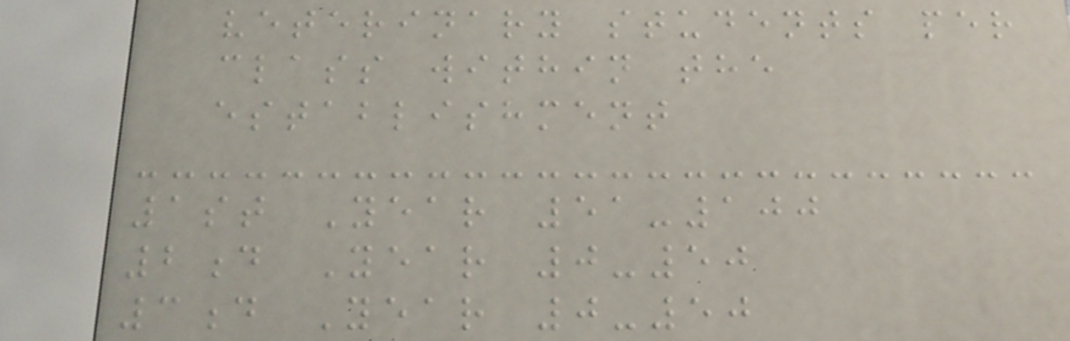veterinary students per
class within the
establishment
1st Year 51-100
2d Year 0-50
3d Year 0-50
